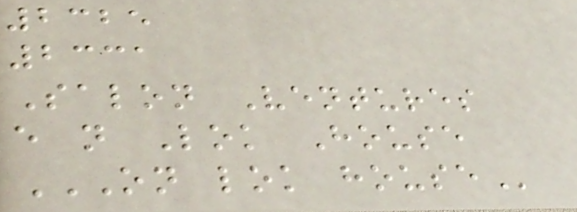2325
2331
Salon Ventures
e n Lok House
ON LOK HOUSE
